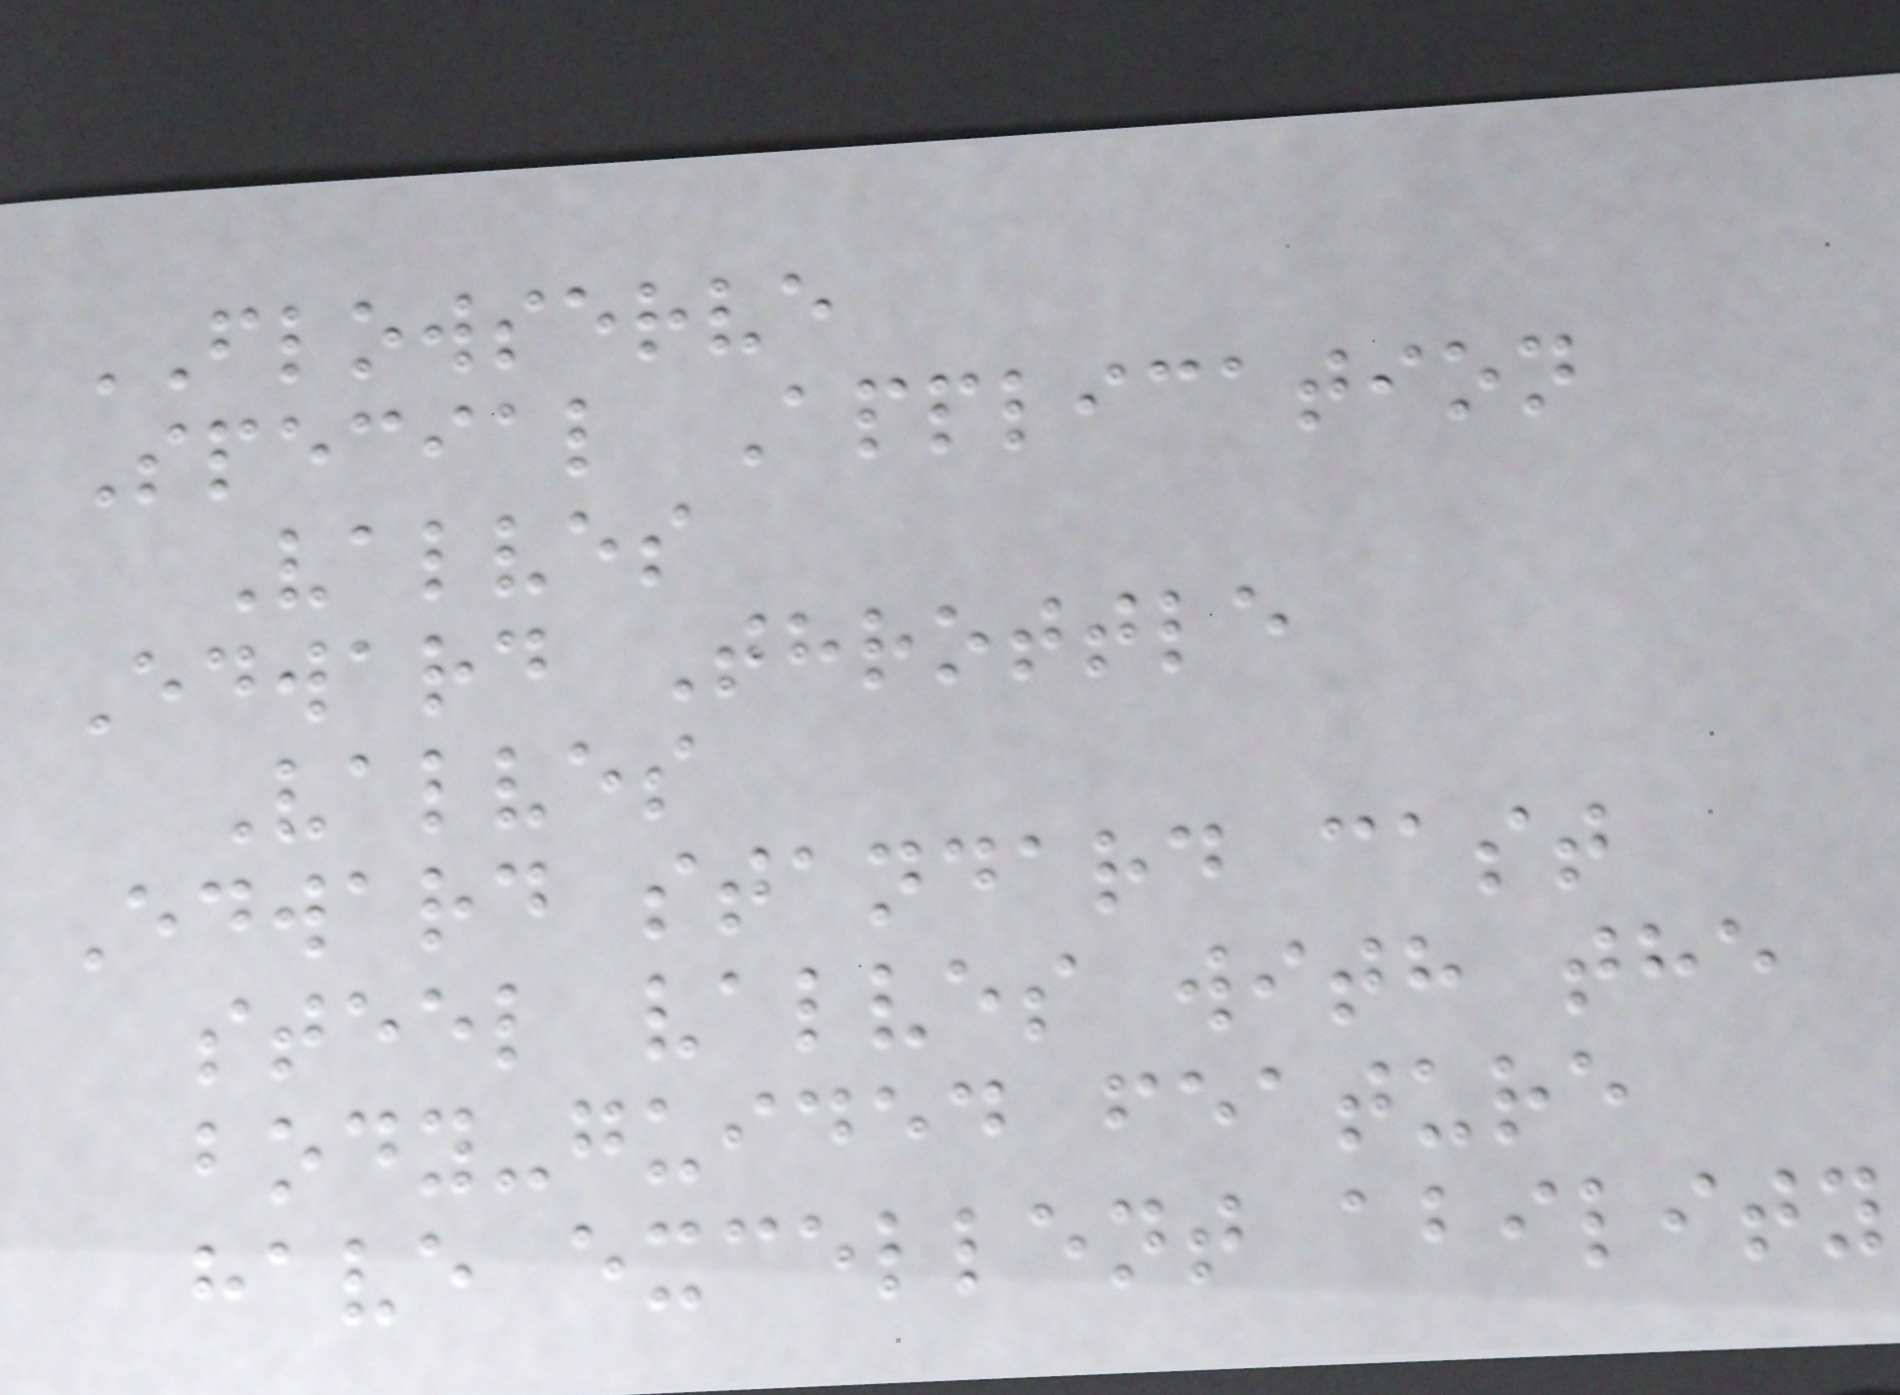FLOWSERVE
Special Application
Valves
Edward Throttle
Valves
Edward standard cast
steel valves with the
body-guided feature
have excellent ability
